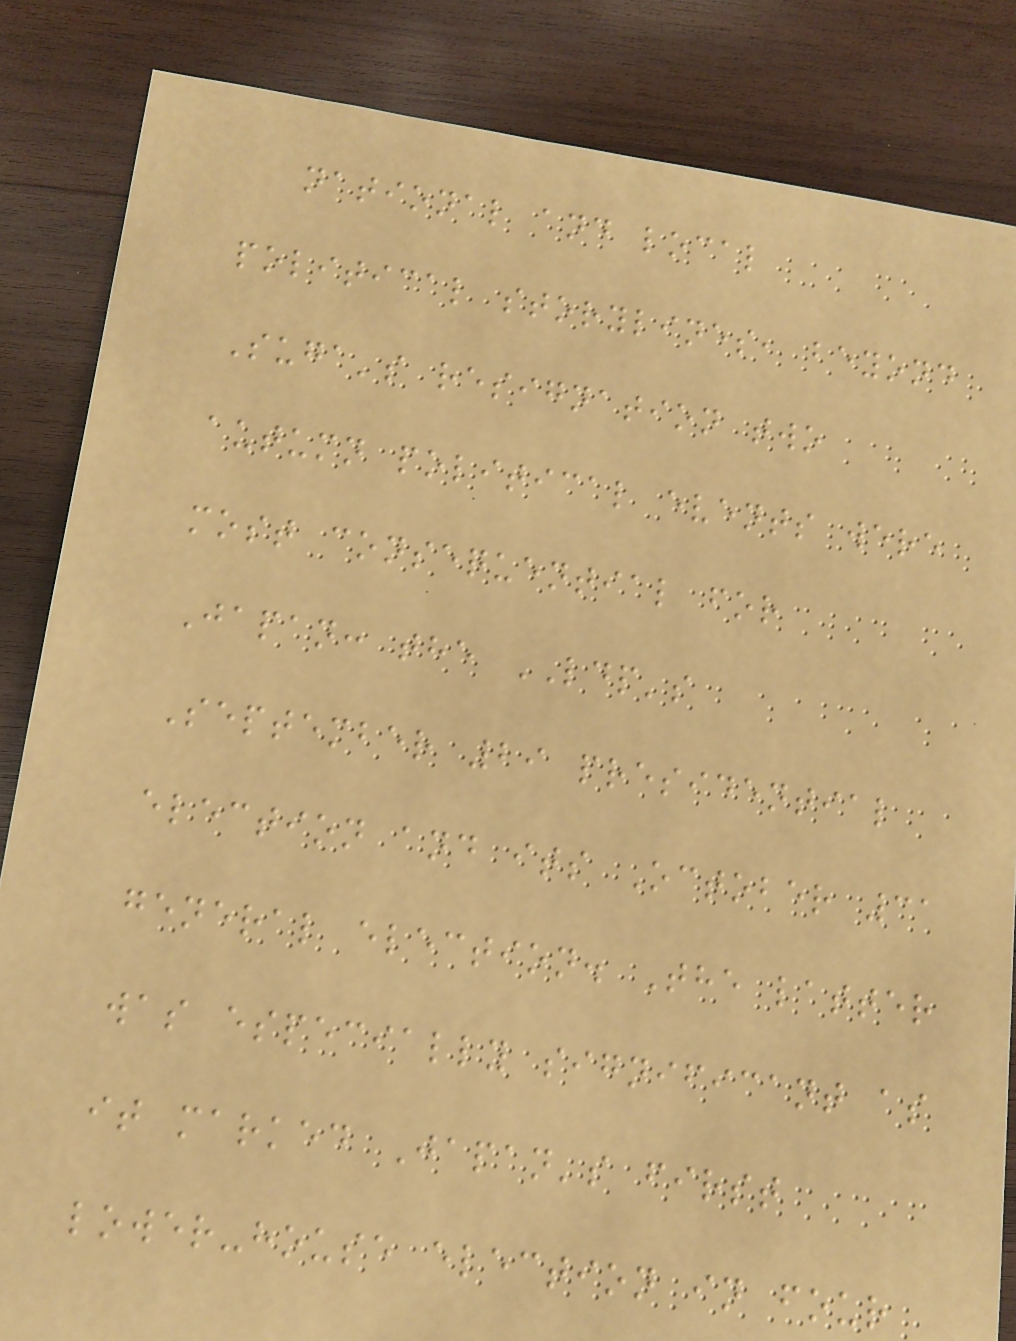national and local
political storylines, beyond
Suga's resignation two
autumn political events were
most consequential for
Japan: the LDP's
September 29 presidential
election and its October 31
general election. The latter
was especially significant as
it marked Japan's first
lower-house election in four
